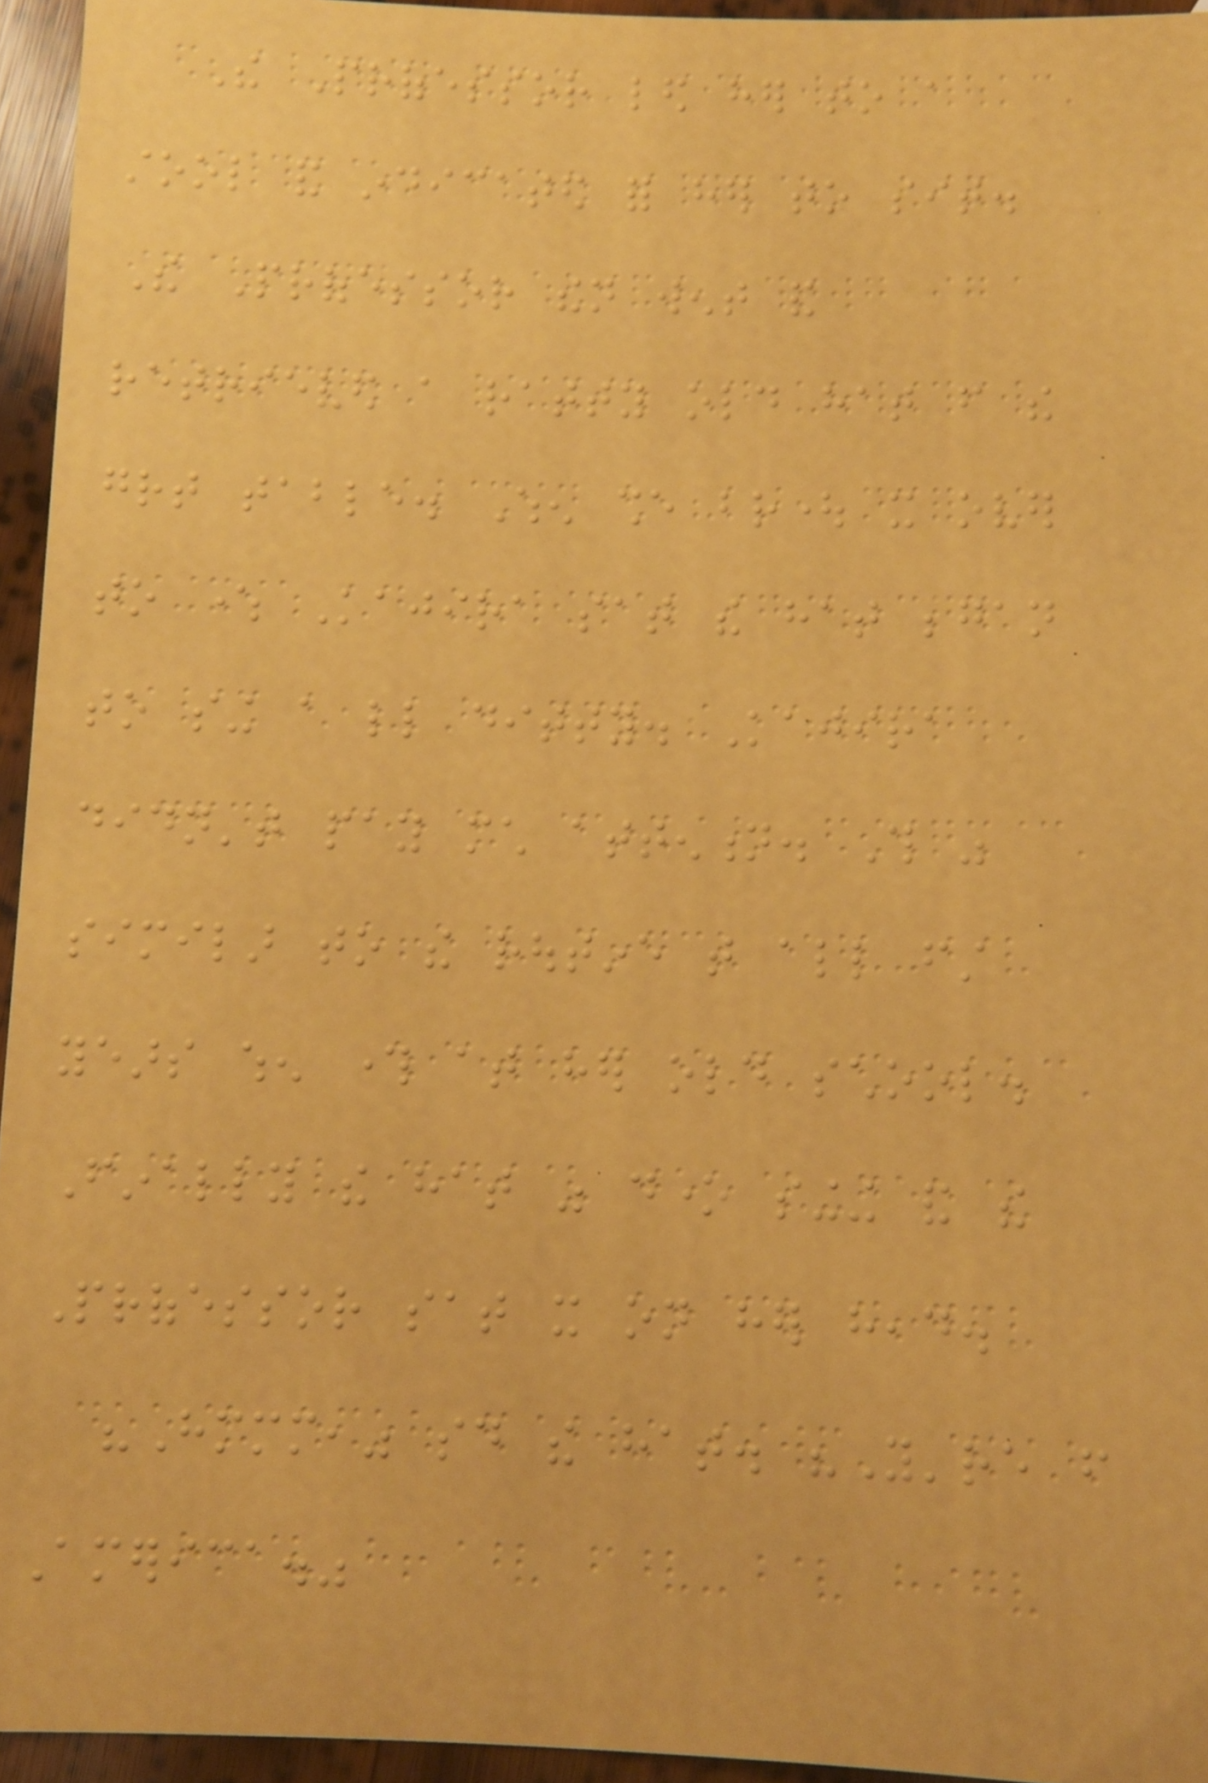The Professor led her to a
stool and indicated for her to sit.
The Professor then went and
retrieved a ratty old hat from the
great table. When she brought it over
to where Kajira sat the hat began
to sing a little ditty. Kajira
didn't pay much attention. This was
similar to the routine that all first
years when through at her old school.
Finally the hat was done singing and the
Professor sat it on her head.
"Hmmm," said the hat. "You're from
America."
